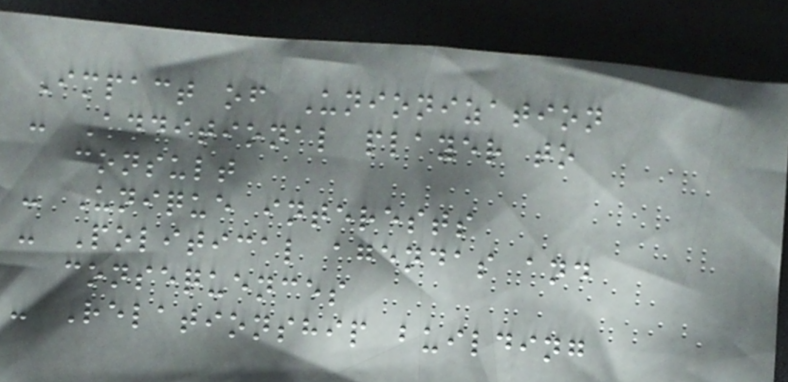Impact of Unionization
- Additional player to
consult
- Unique interests
- Political agendas and
consequences
- Relationship building
